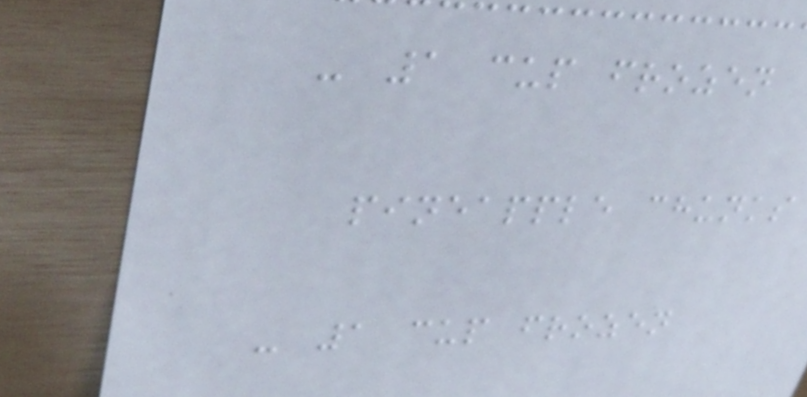- 1 cup frozen
pineapple chunks
- 1 cup frozen
